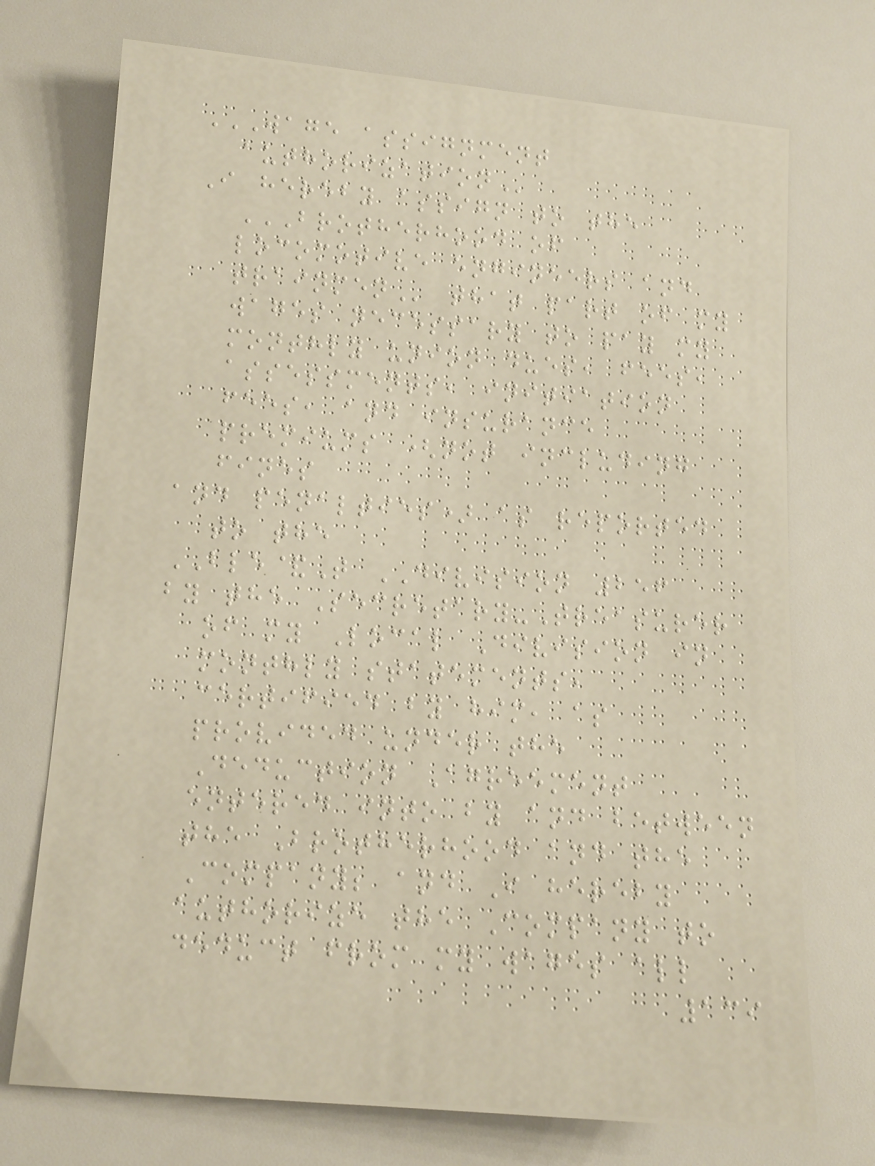WAGE ASSIGNMENT
AUTHORIZATION
I hereby assign to the
BROTHERHOOD OF
LOCOMOTIVE ENGINEERS AND
TRAINMEN that part of my
wages necessary to pay my
monthly union dues, fees,
assessments, initiation
fees, and insurance
premiums (not including
fines
and penalties) as reported
to the
BLE&T DIVISION 256
by the Secretary-Treasurer
of my Local Division in
monthly statements,
certified by him, as
provided under the
Deduction Agreement
entered into by and between
the Brotherhood and the
Company; and I hereby
authorize the Company to
deduct from my wages all
139
